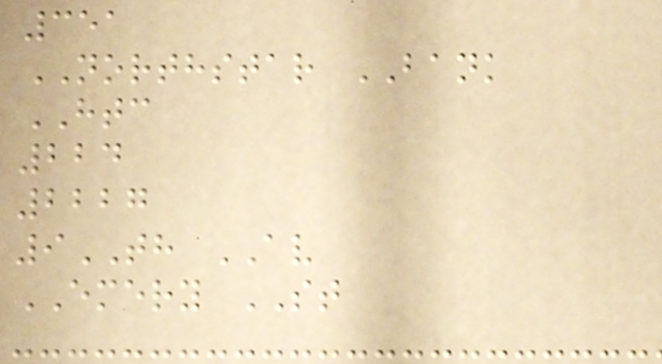351
NORTHSTAR BANK
HTC
224
2227
9TH AV
EMERY ST
